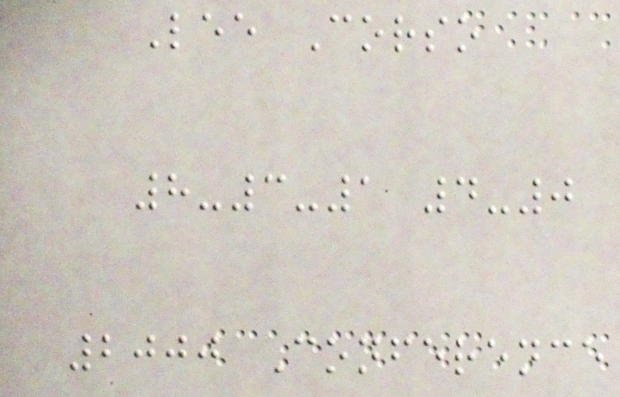Lee Corso
8-3-1 4-0
2000 Conference
